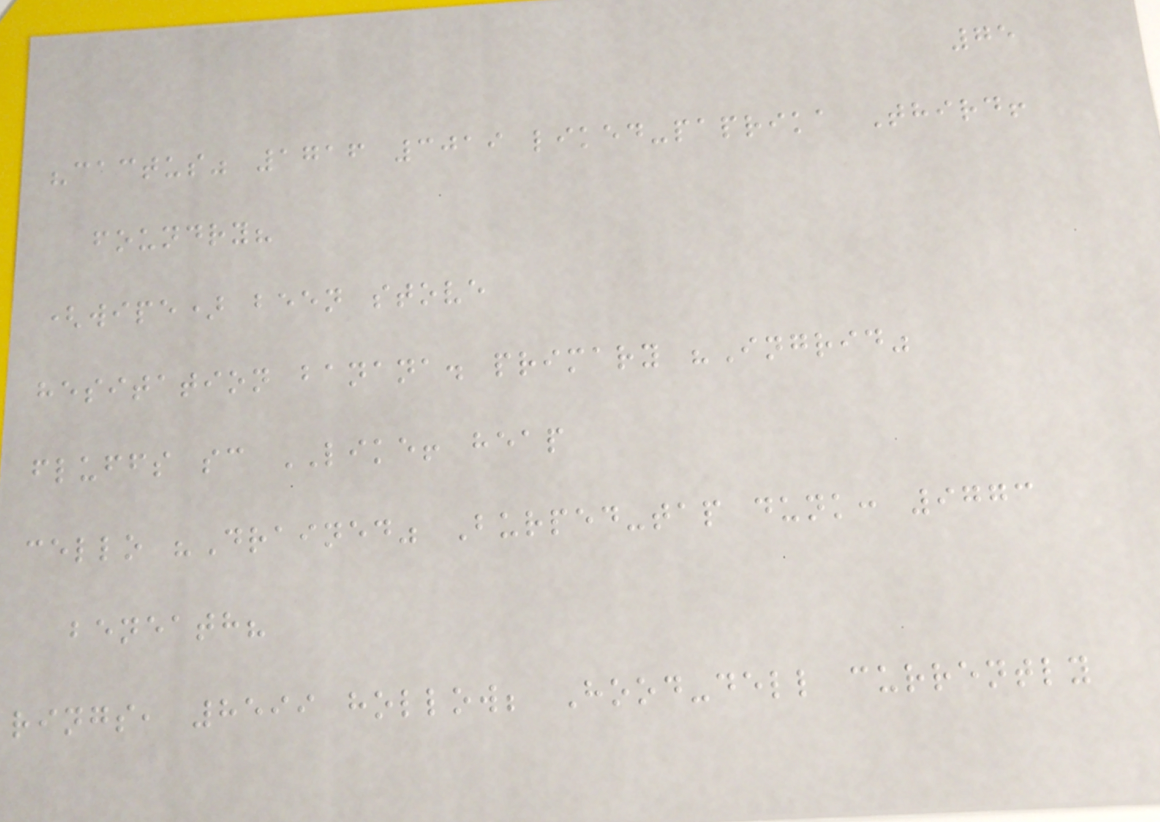75
"cactus" 1716 3019 liked-paprika Third!
foundry?
(wipe) been stove
hesitation banana. primary "Ingrid"
fluffs sc LIKE! heap
cello "Drained" Burped-tap dunk: 9773
beneath?
rings, 8599 hollow; Hood-dell currently
